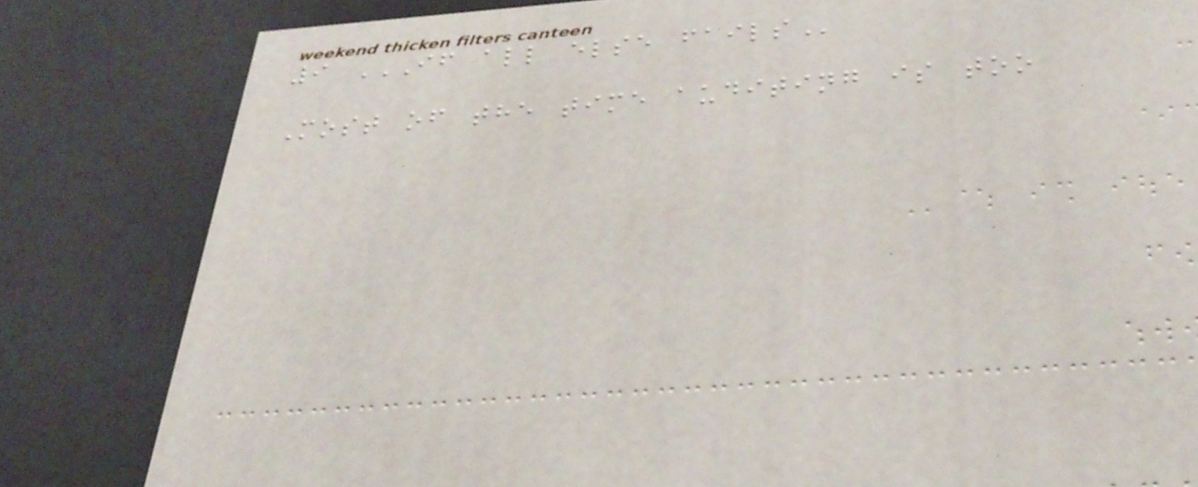9 IF ALL ELSE FAILS
Most of the time auditing is too
